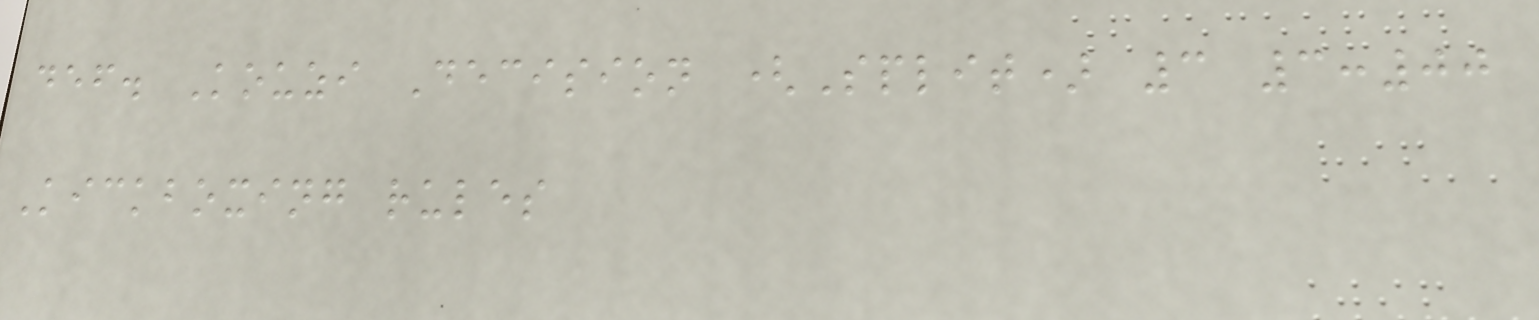def. Kouzi Decision (Split) 3 3:00
Kickboxing rules
